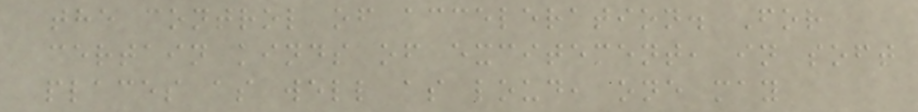the control of acceleration. For
certain kinds of excitement, in soft
places as well as loud, one may
